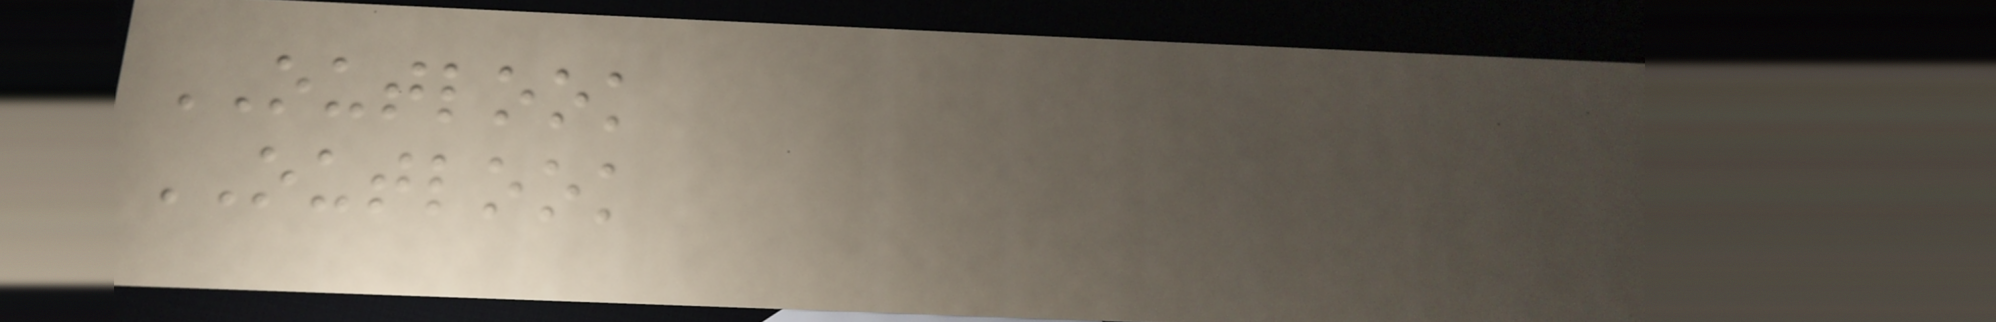OUTLOOK
OUTLOOK
